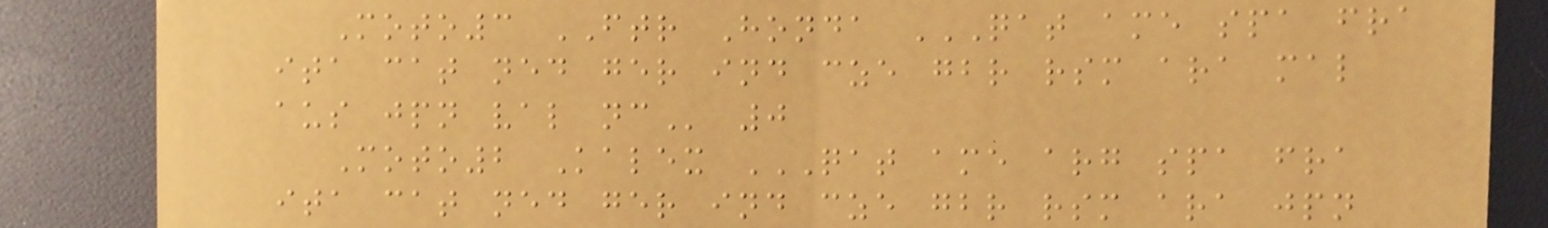Moto3 FTR Honda QAT AME SPA FRA
ITA CAT NED GER IND CZE GBR RSM ARA MAL
AUS JPN VAL NC 0
Moto2 Kalex QAT AME ARG SPA FRA
ITA CAT NED GER IND CZE GBR RSM ARA JPN
